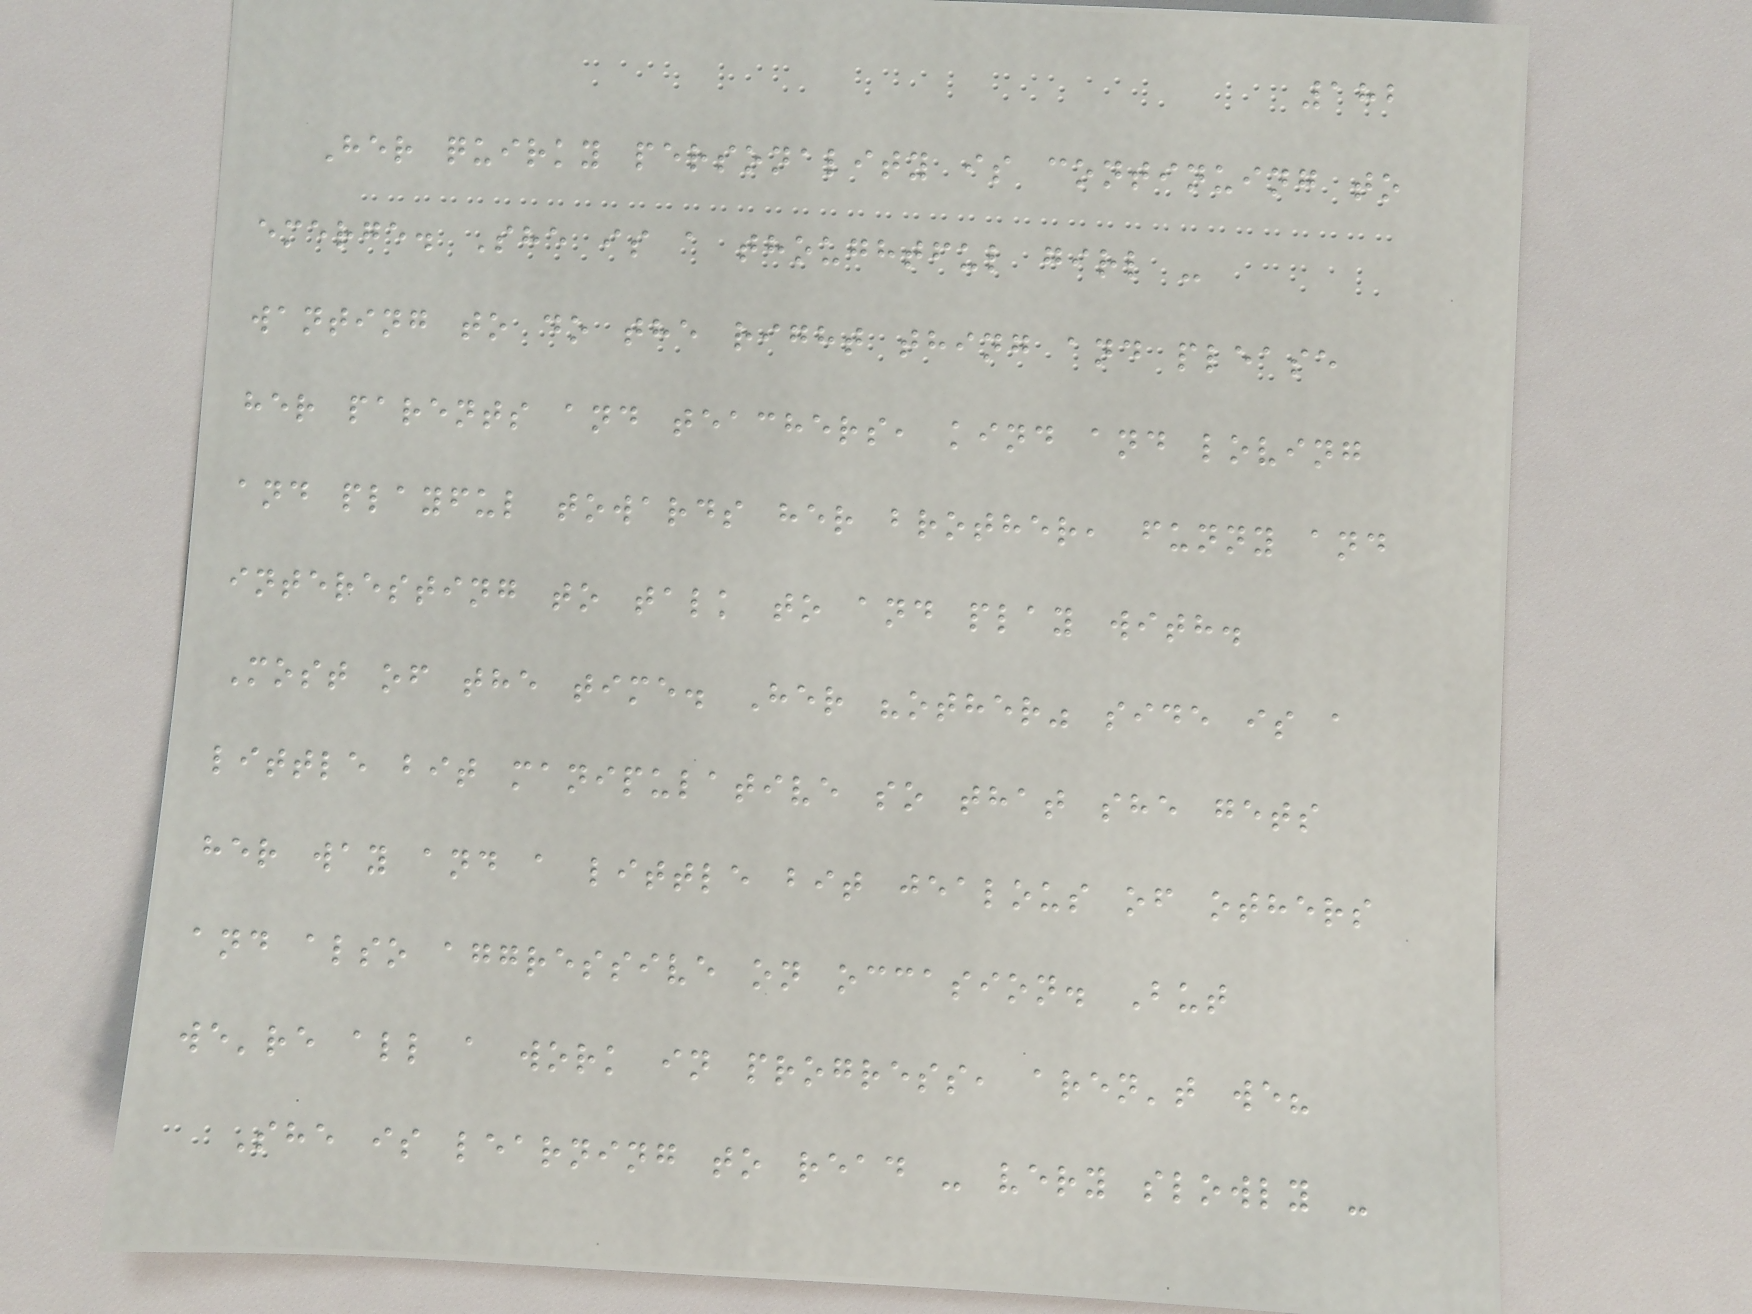182
Her quirky personality is continuing to
emerge. She is a thoughtful girl -
wanting to do the right thing and please
her parents and teachers, kind and loving
and playful towards her brother, funny and
interesting to talk to and play with.
Most of the time. Her "other" side is a
little bit manipulative so that she gets
her way and a little bit jealous of others
and also aggressive on occasion. But
we're all a work in progress, aren't we?
She is learning to read - very slowly -
